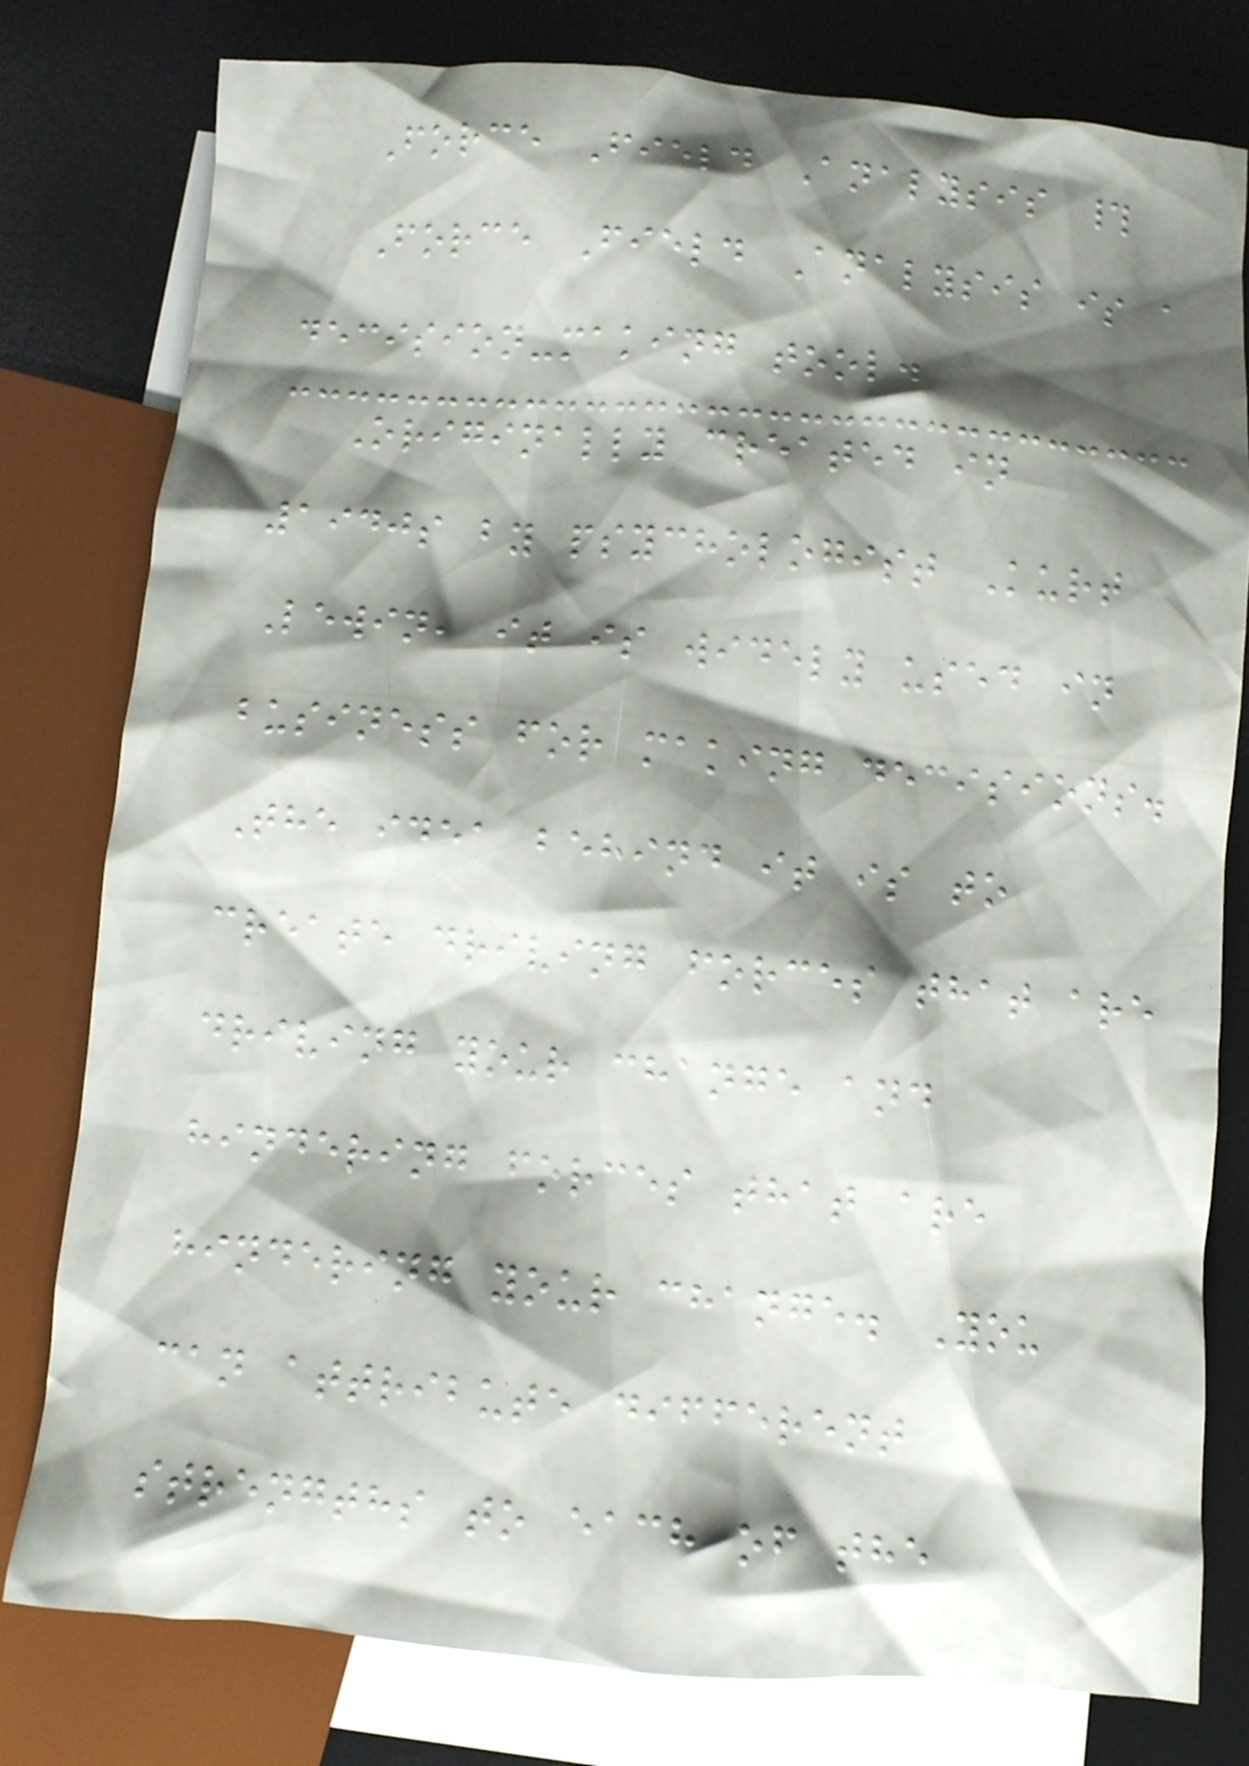Force Field Analysis #
Force Field Analysis is a
decision-making tool.
Originally created in
1940s by psychologist Kurt
Lewin, it is widely used in
business for making decisions.
The idea behind it is to
create driving forces that are
driving your change and
hindering forces that are
hindering your change. You
can attribute different
strengths to each of the
